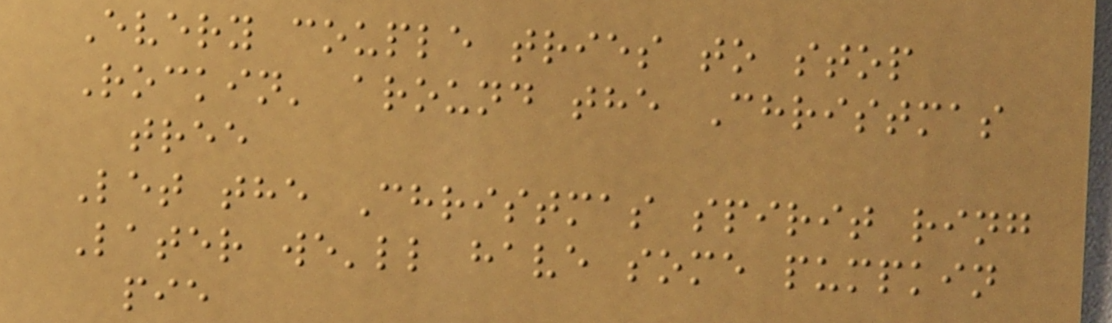Every couple tries to stop
Rockin' around the Christmas
tree
Let the Christmas spirit ring
Later we'll have some pumpkin
pie
